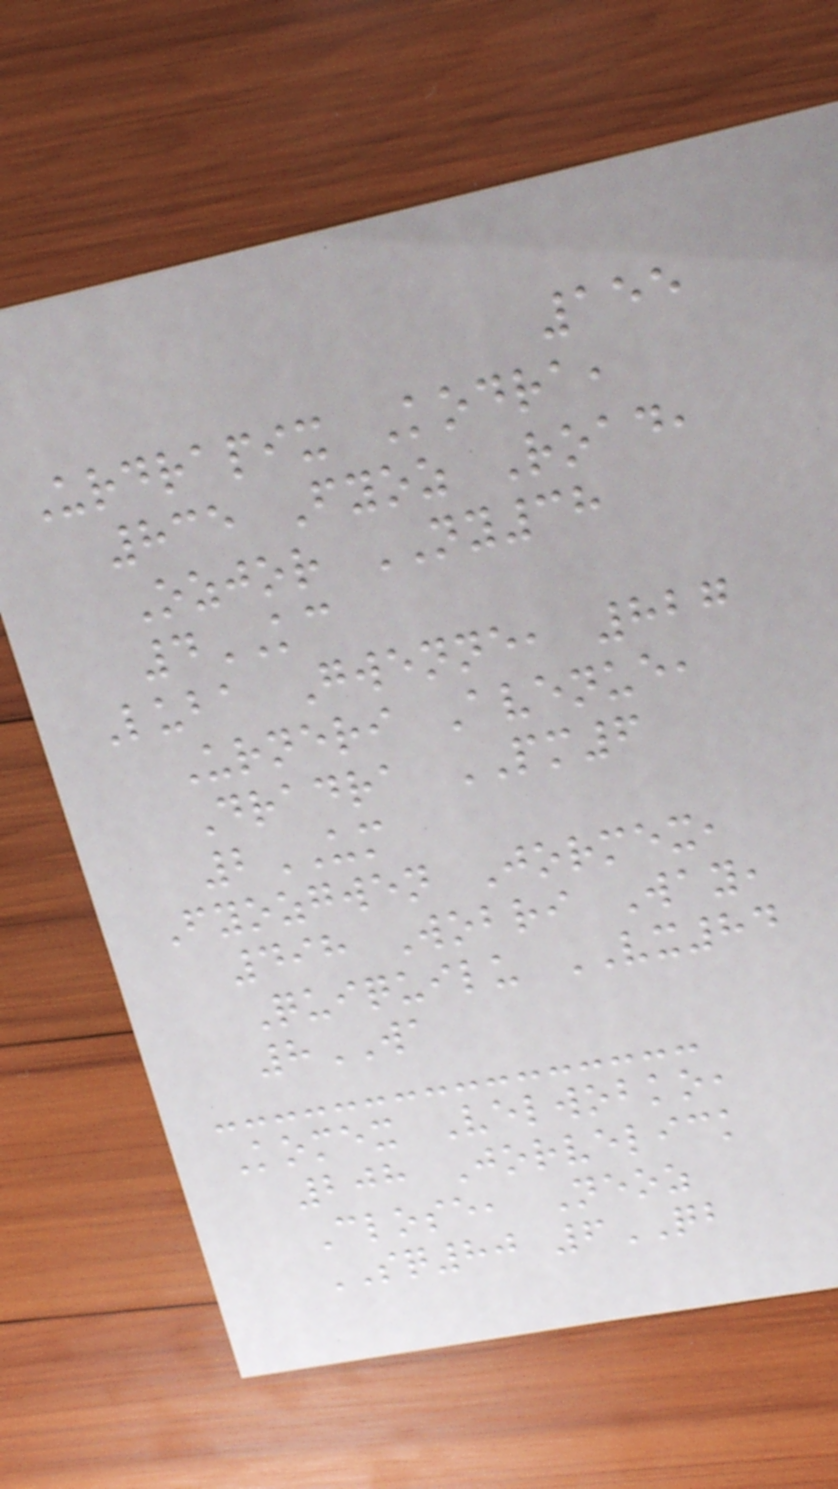155
Urdrapix Kodra,
835 Fyoz Road,
Ozjor NY38
4KC
Luba Gwenne, 827
Urneri Avenue,
Dradra PM6
2UM
Fyozgwen Jormex,
498 Wobri Way,
Quiquilu VX84
8WA
Komex Velwobko,
208 Jorvelick
Close, Neoz
SQ80 6QB
